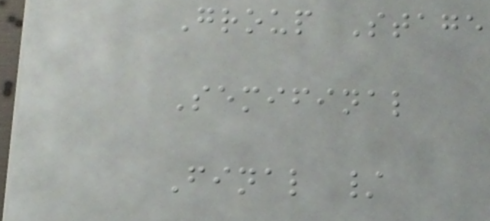Group Stage
Semifinal
Final /
